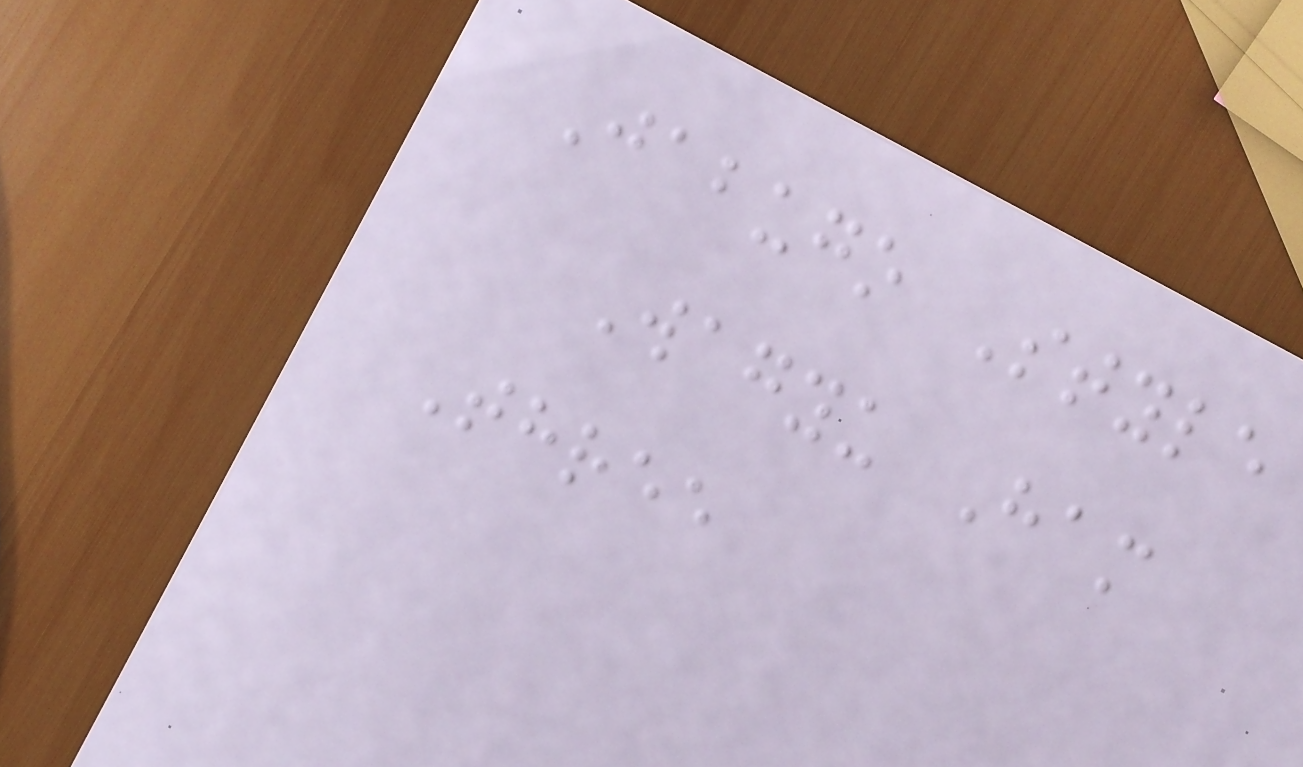Jabugo Style
Wagyu Ham
Three
